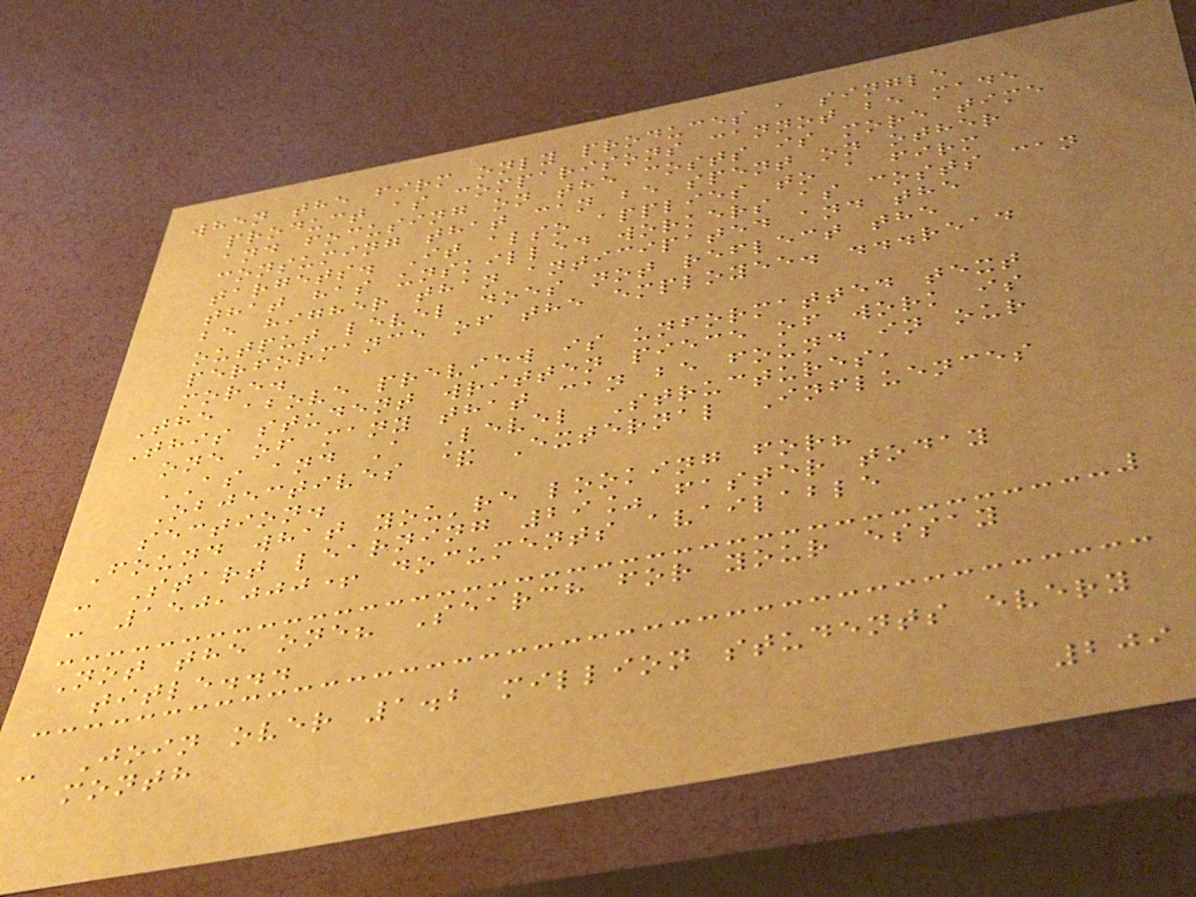when the firm only produces a single
product as comparisons cannot be made
and focusing on the costs is more time
consuming that can be spent on other
targets. It also applies to a firm
that has unskilled workers as costs can
be higher than anticipated and the
output level does not reflect the
performance of the employee. ...read
more.
The above preview is unformatted text
This student written piece of work is
one of many that can be found in our
AS and A Level Structures,
Objectives & External Influences
section.
Found what you're looking for?
- Start learning 29% faster today
- 150,000+ documents available
Not the one? Search for your essay
title...
- Join over 1.2 million students every
month
209
